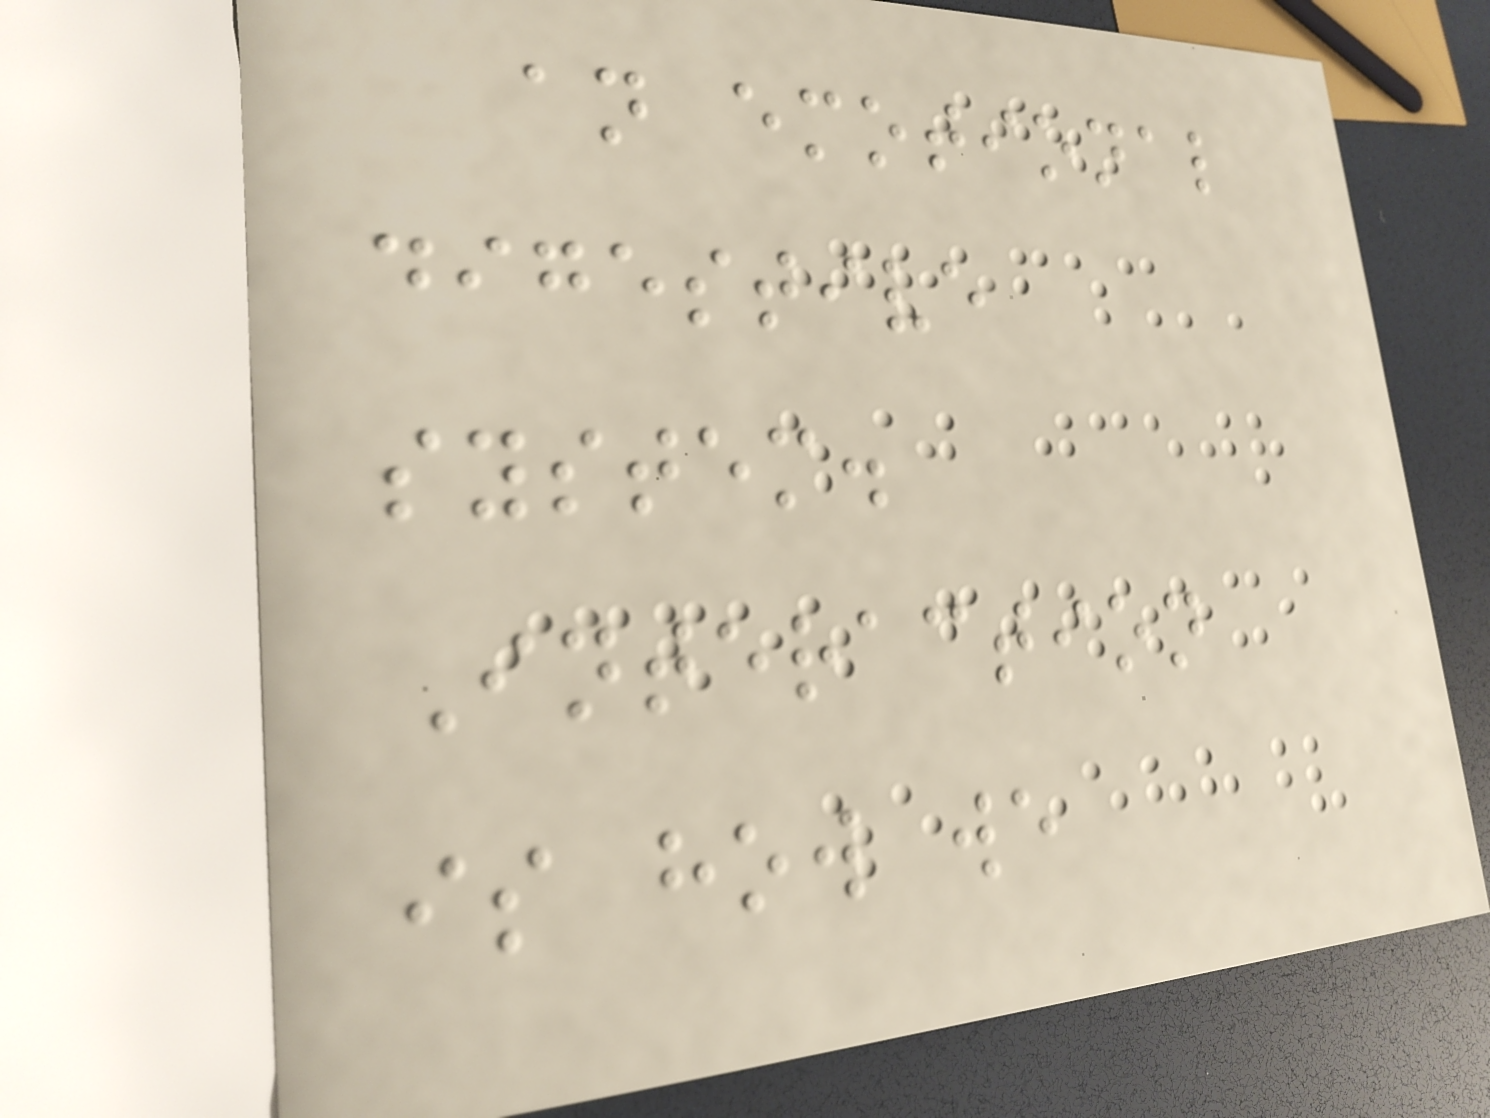an emotional
digestive
system.
Interaction
is how we
